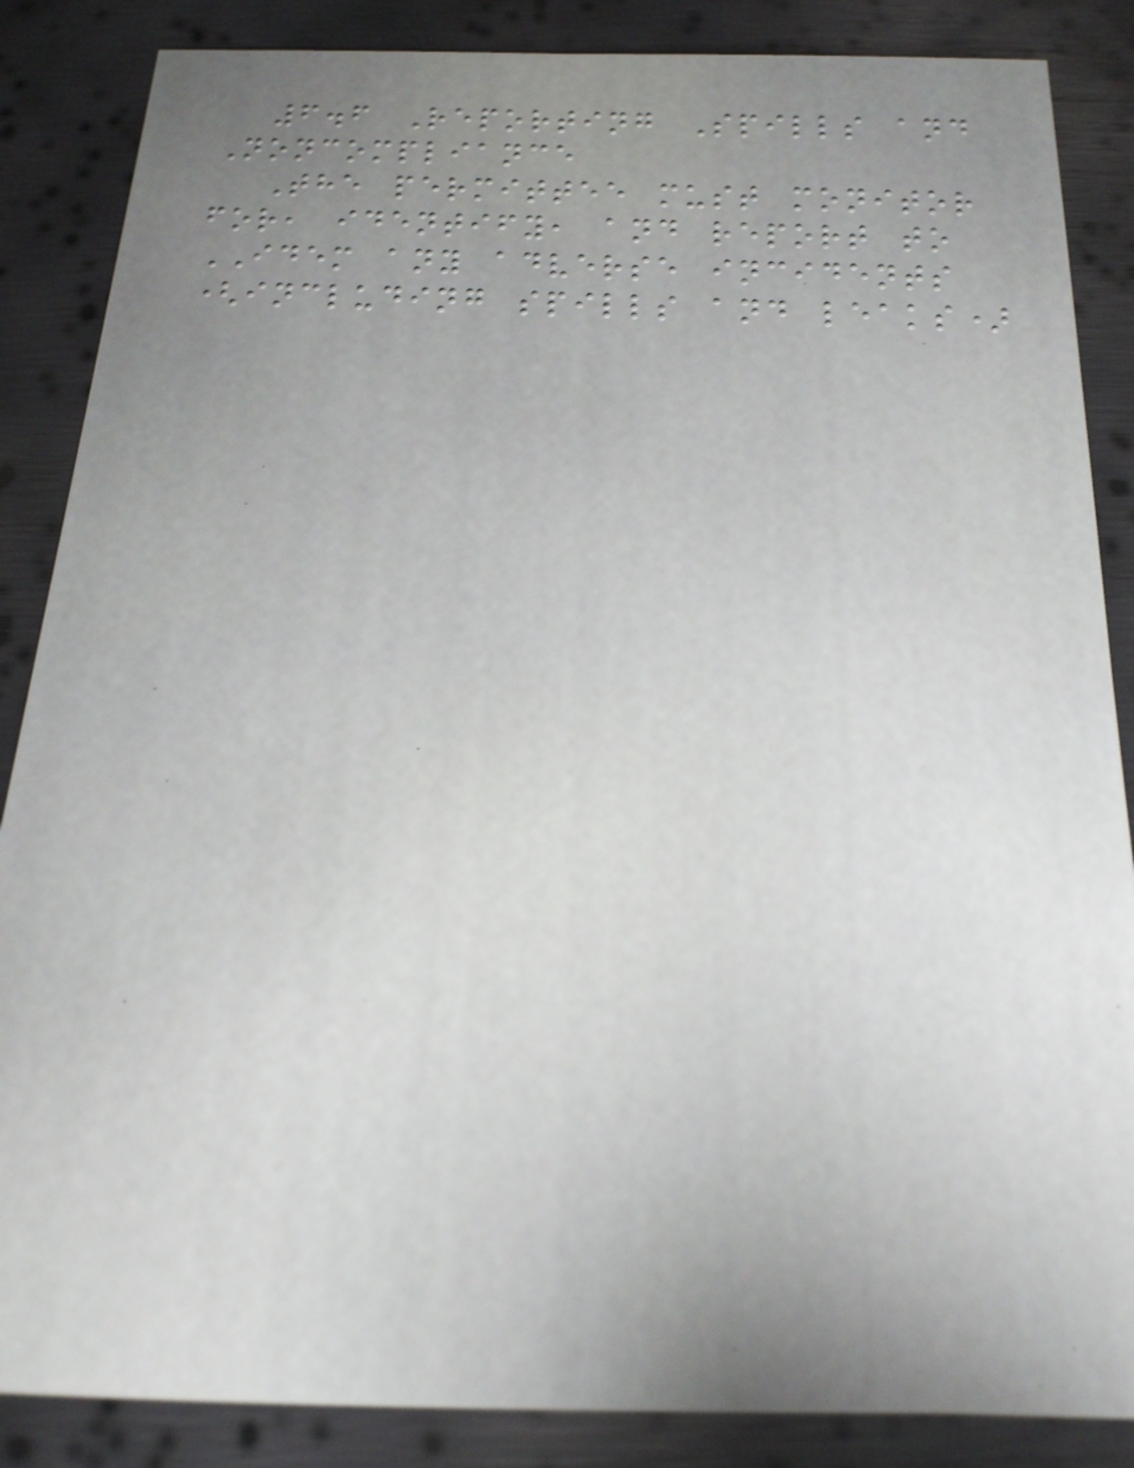6.6 Reporting Spills and
Noncompliance
The permittee must monitor
for, identify, and report to
IDEM any adverse incidents
(including spills and leaks)
